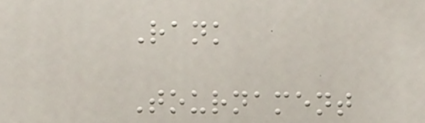Rank
Tournament
